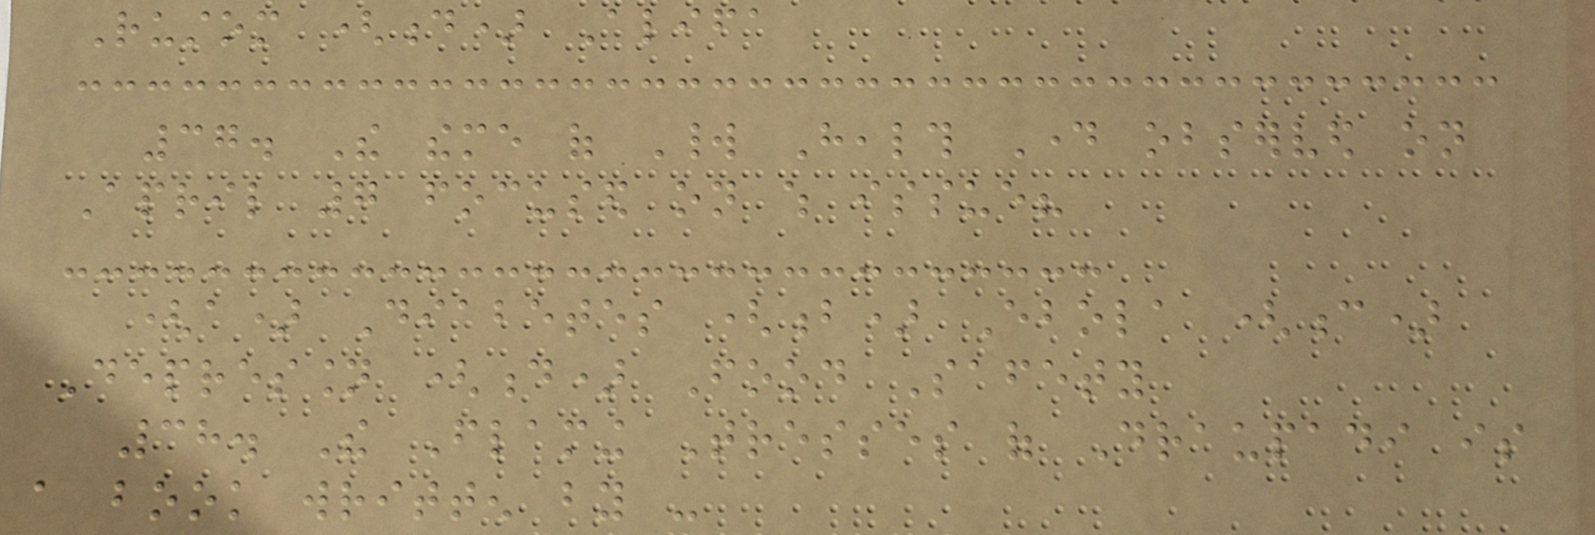Rustom (d) Alifa
37. The theme of World Health Day observed on
April 7 focused on which issue?
(a) Diabetes (b) Ebola (c)
Depression (d) Food Safety
38. The Flaming Tresses of Draupadi is
a book written by -
